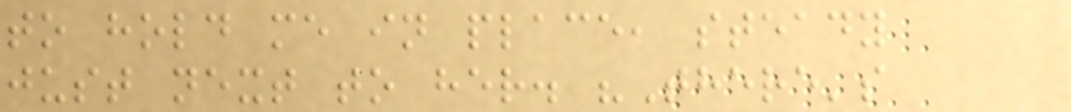to hold me in place, steady
just next to her. "There's
